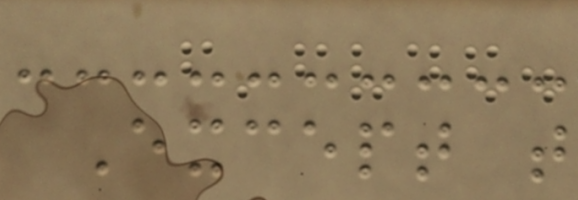Except that
